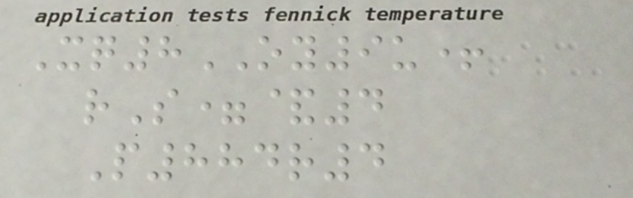Xq8OY9u+
rS=&4
P884r4
